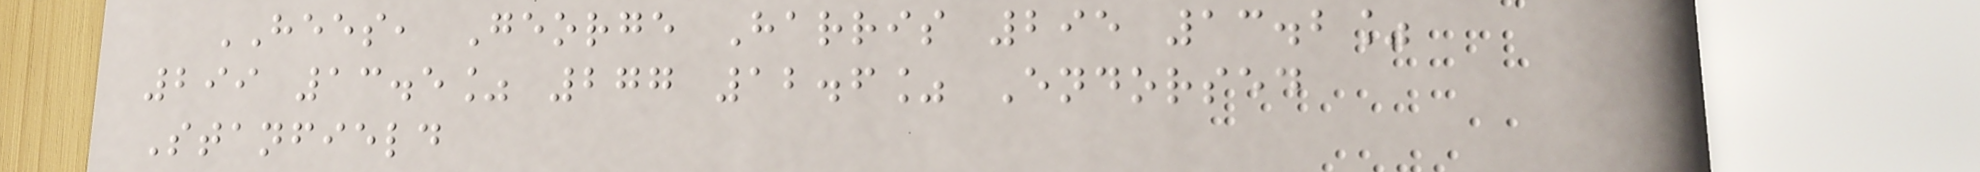HEES, George Harris 295 13.2%
299 13.5% 277 12.6% Endorsed
Stanfield
